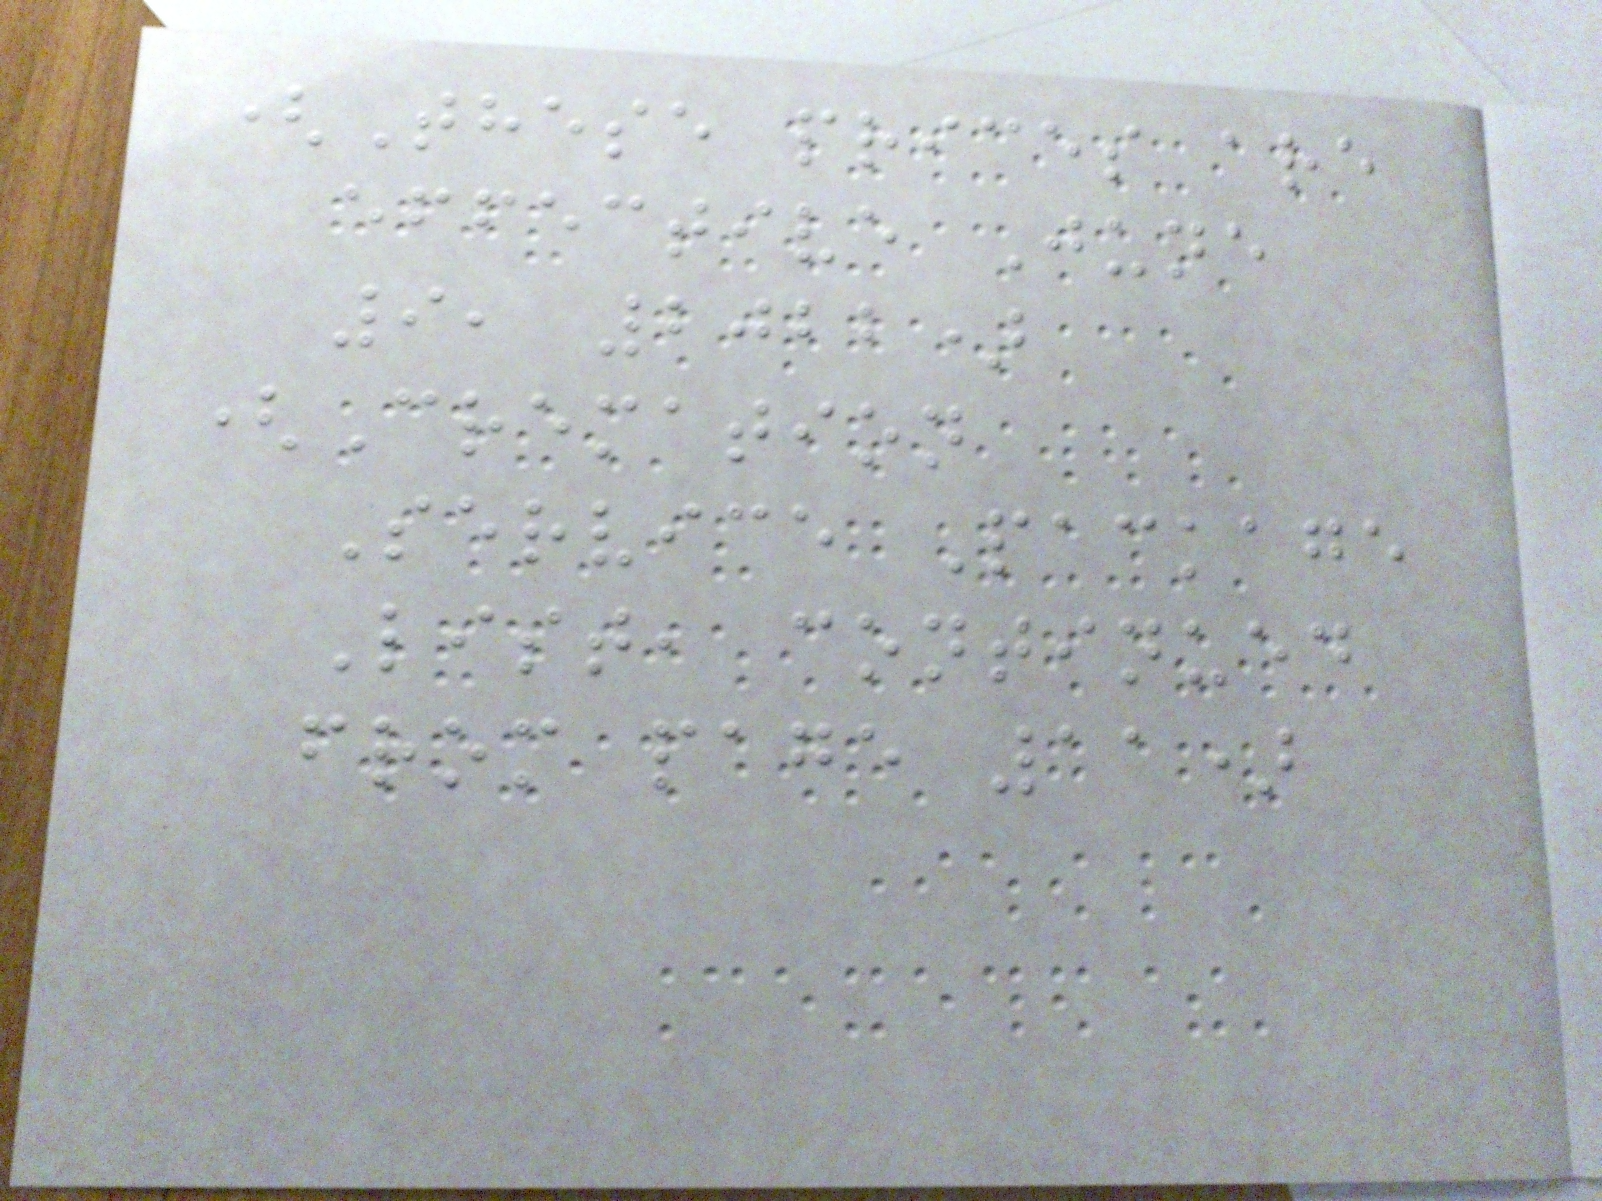(These prices are
effective June
9, 2022)
(Cremation
Service Package
List, continued
from page 11)
